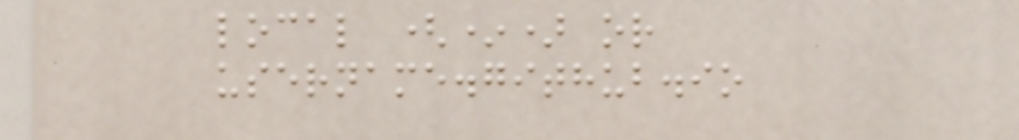local (*) or
username.github.io
